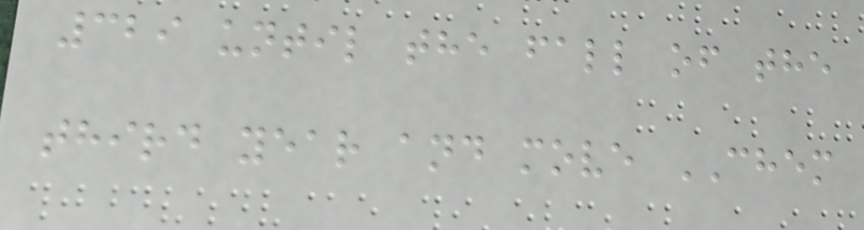329 until the fall of the
third year and move CHEM
